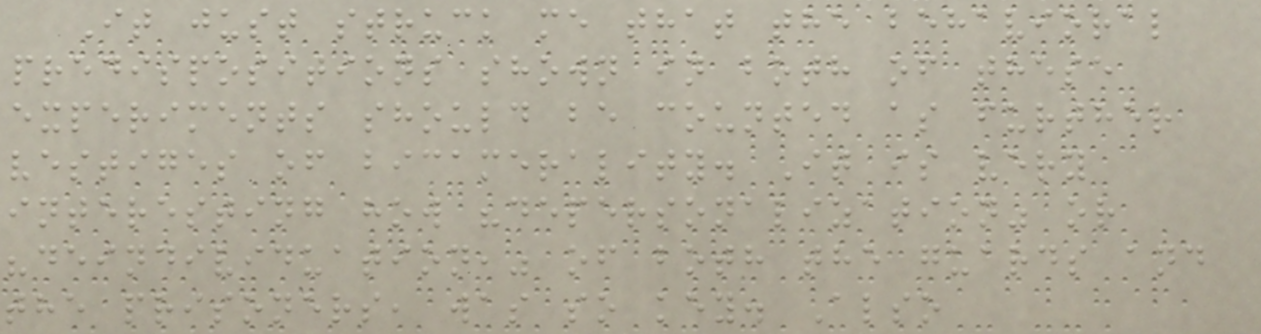It just struck me that the behavioral
predispositions shown in both of these
experiments should be counted as further
vestiges of bicamerality. It is very
interesting how "depersonalization" or
"deindividuation," of both the guards and
the prisoners, was so key. Also
